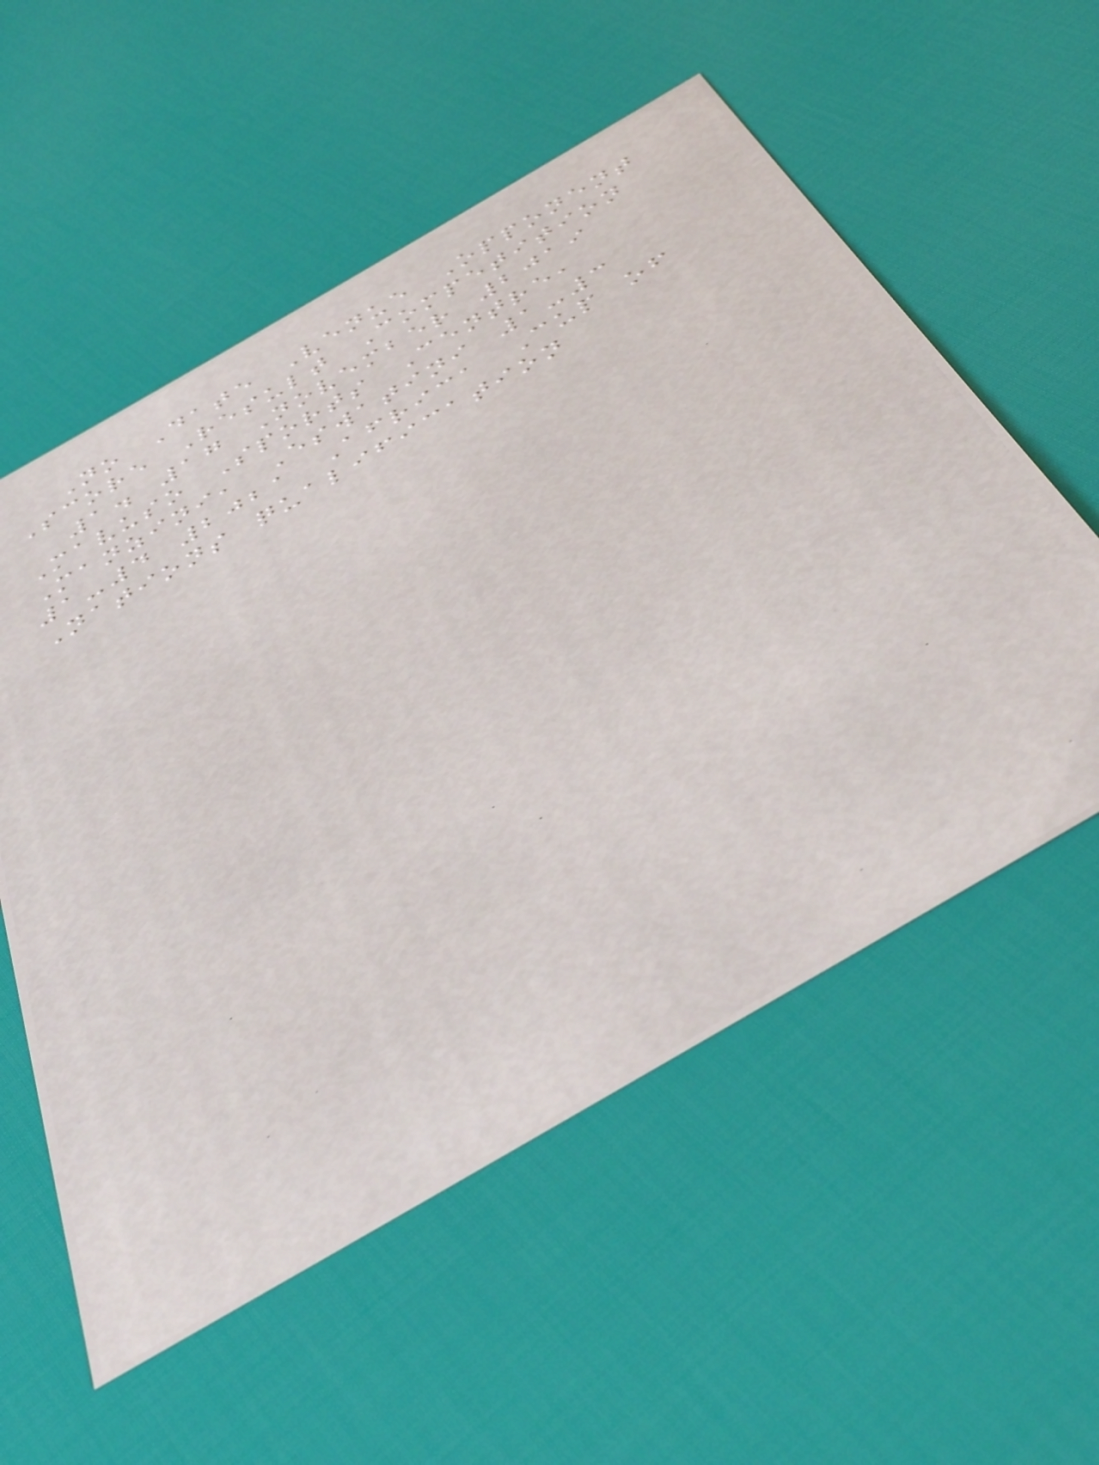No Date Venue Opponent
Score Result Competition
1. 17 November 2019
Mavuso Sports Centre,
Manzini, Eswatini 1-3
1-4 2021 Africa Cup of
Nations qualification
